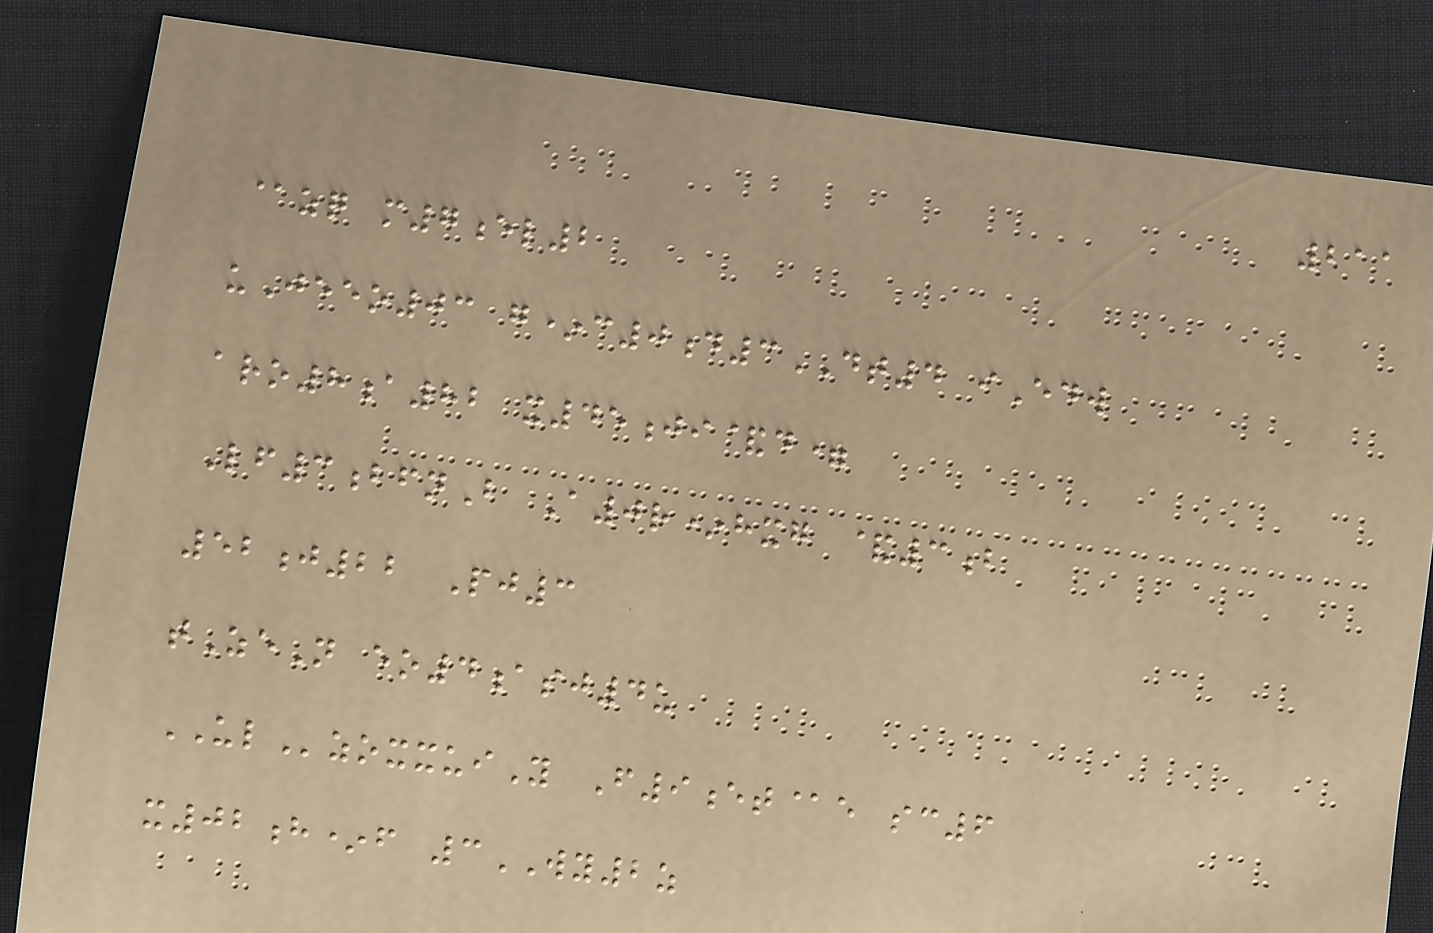211
@zq m7el2
uJeeo03 g*c0d3DT4 iEdw
aro8a82 x45ji&d=
Lf3bfnB A0r*hxg &3b
52j22 Pj3
tZeN eo4asj4u
ULzoxxuiY F9et@e sc6
x02h*f 3WY2z
